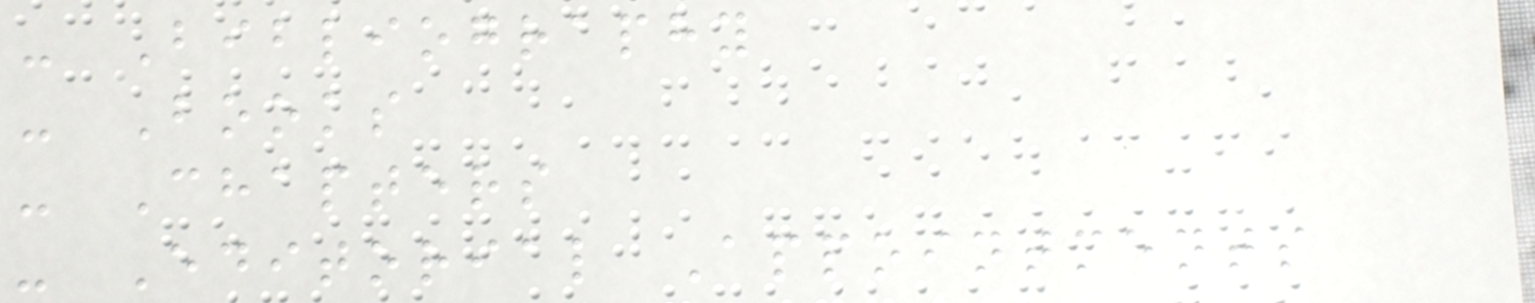- Bibliography
- Books
- Chapters
- Editorial Appointments
